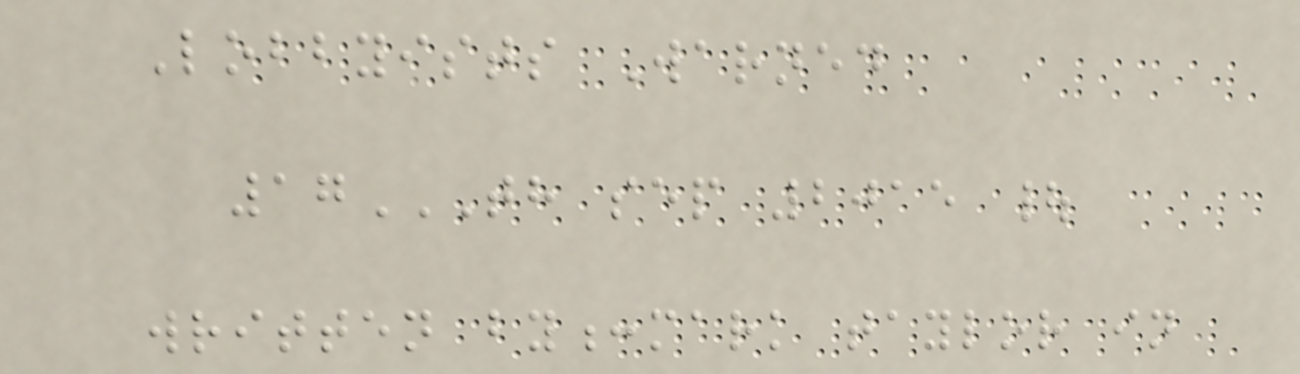Lobbyists Warned
17TH SEP 2015 |
WRITTEN BY:MARK TAYLOR IN
